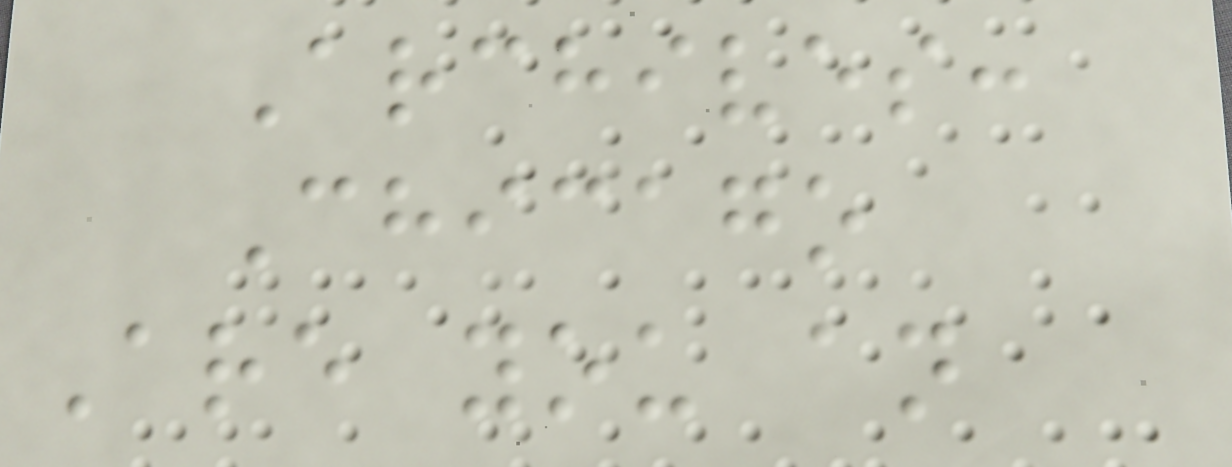Archives:
Chicago
Are you an
